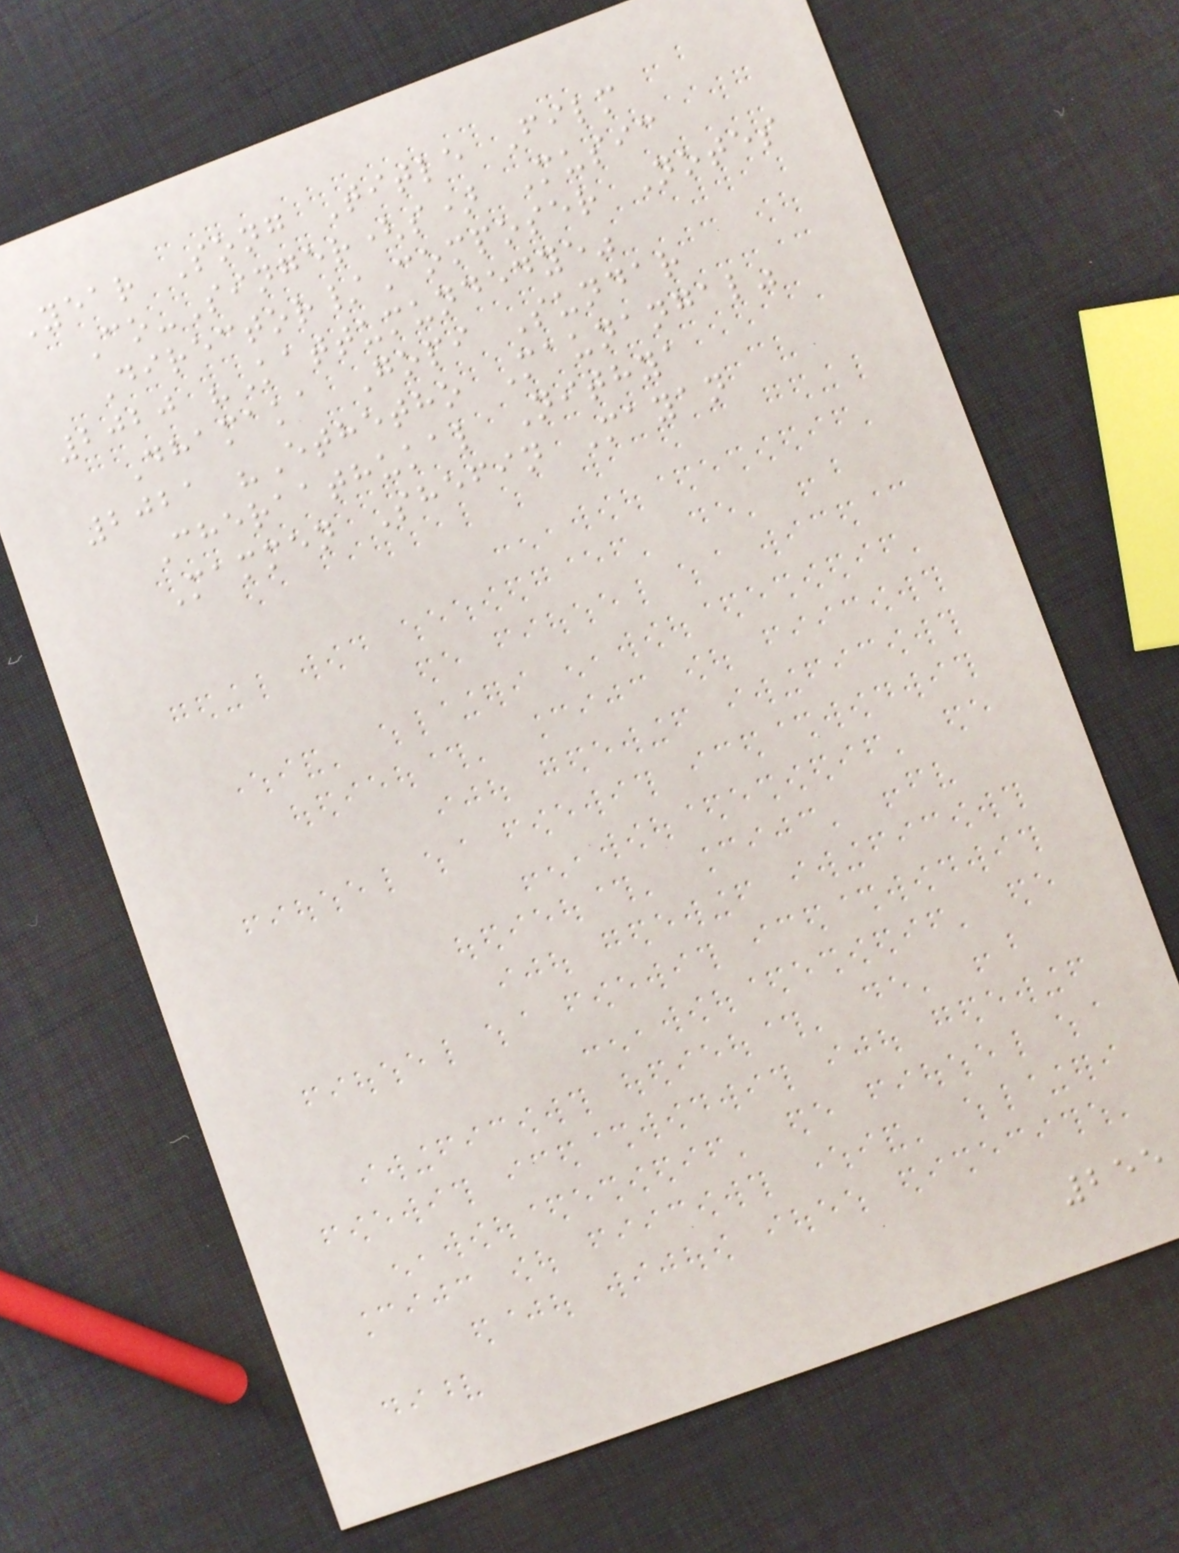Year Song Title Film
Co-Singer(s) Music
Director/Composer Notes
2020 "Kattumundedye"
Dhamaka Gopi Sundar
2021 "Ethetho Maunangal"
Cheraathukal Nithya
Mammen Shefin Mayan
255
